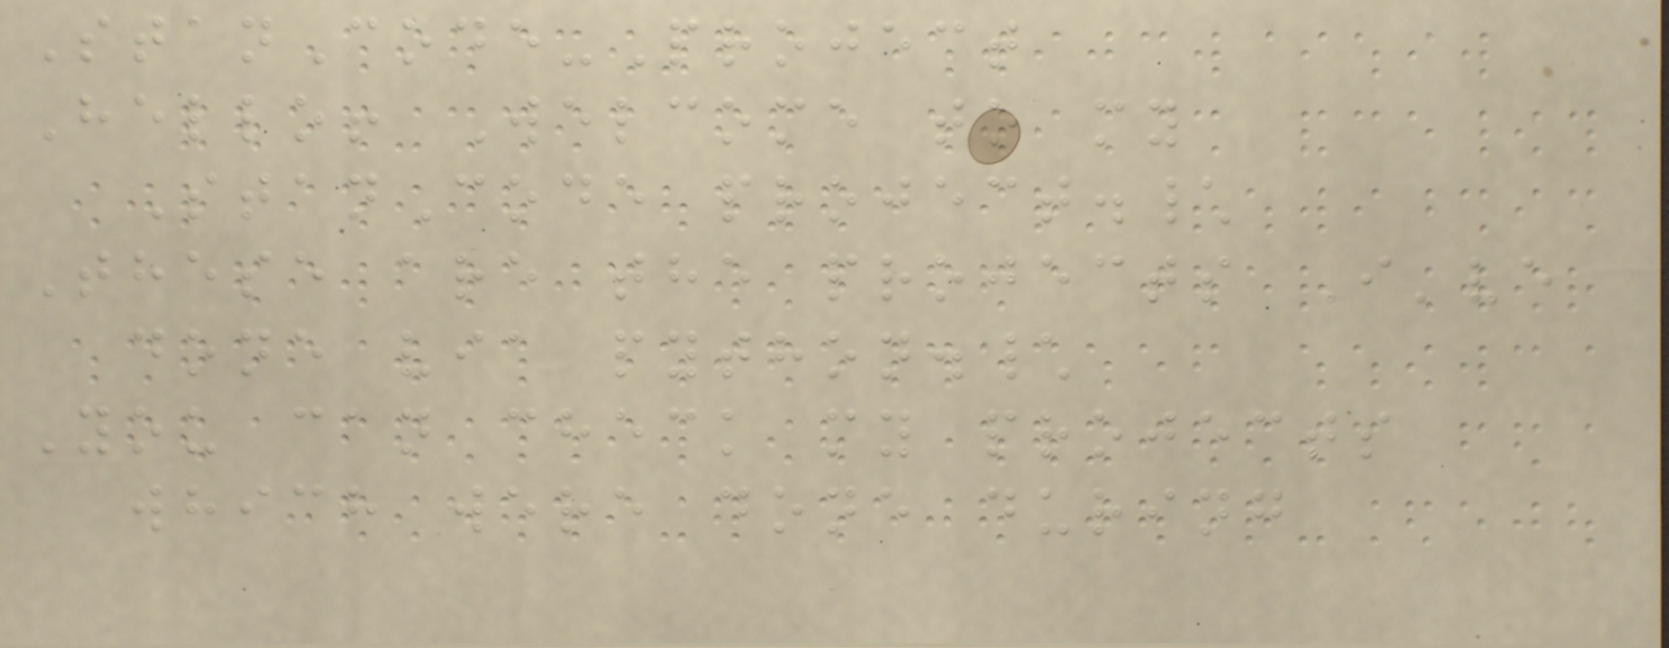StanCode-Project
Hello! Welcome to my
StanCode project.\
These are the projects I've
done via python.\
You can check my projects
which were done during
